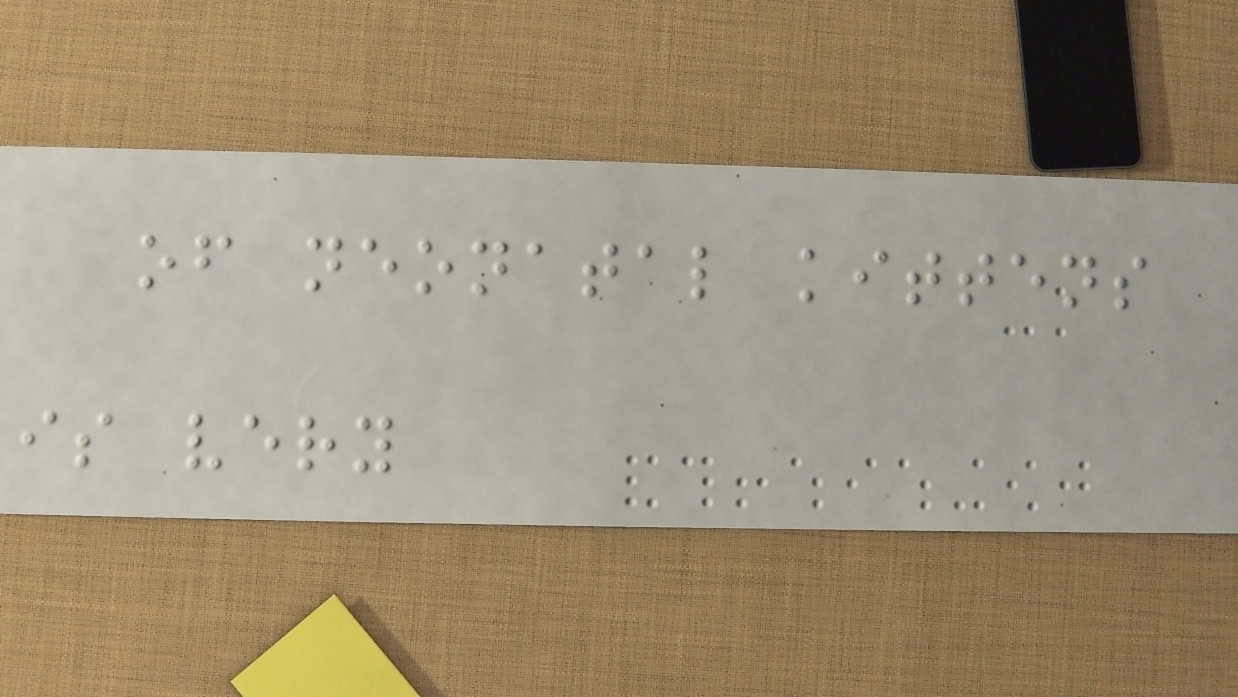of neonatal kittens
is very
